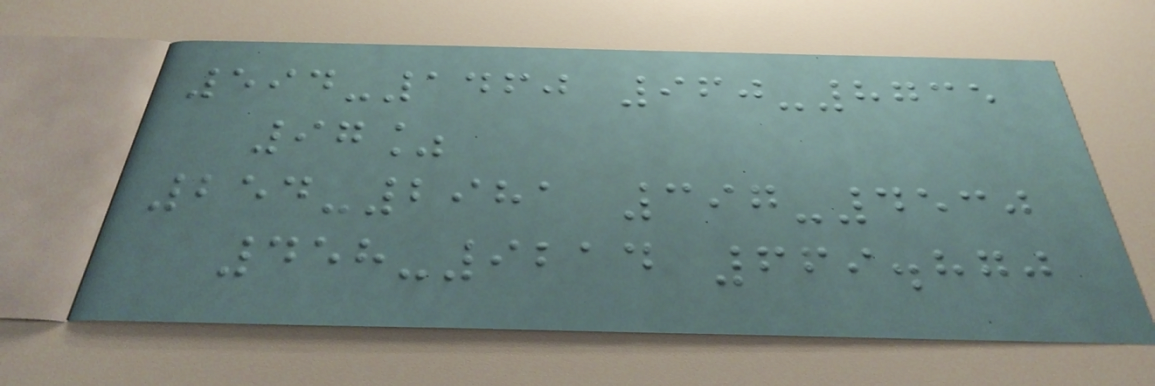594-1460 960-8735
97%
254-2981 397-4530
458-9214 669.870
